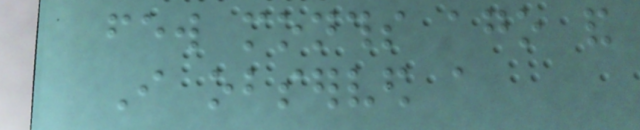few months ago and
I observed a
